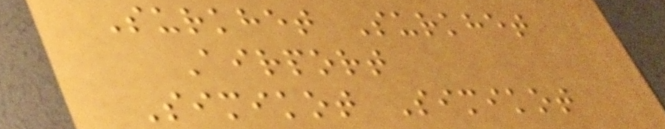Surkhet Surkhet
Airport
Simikot Simikot
